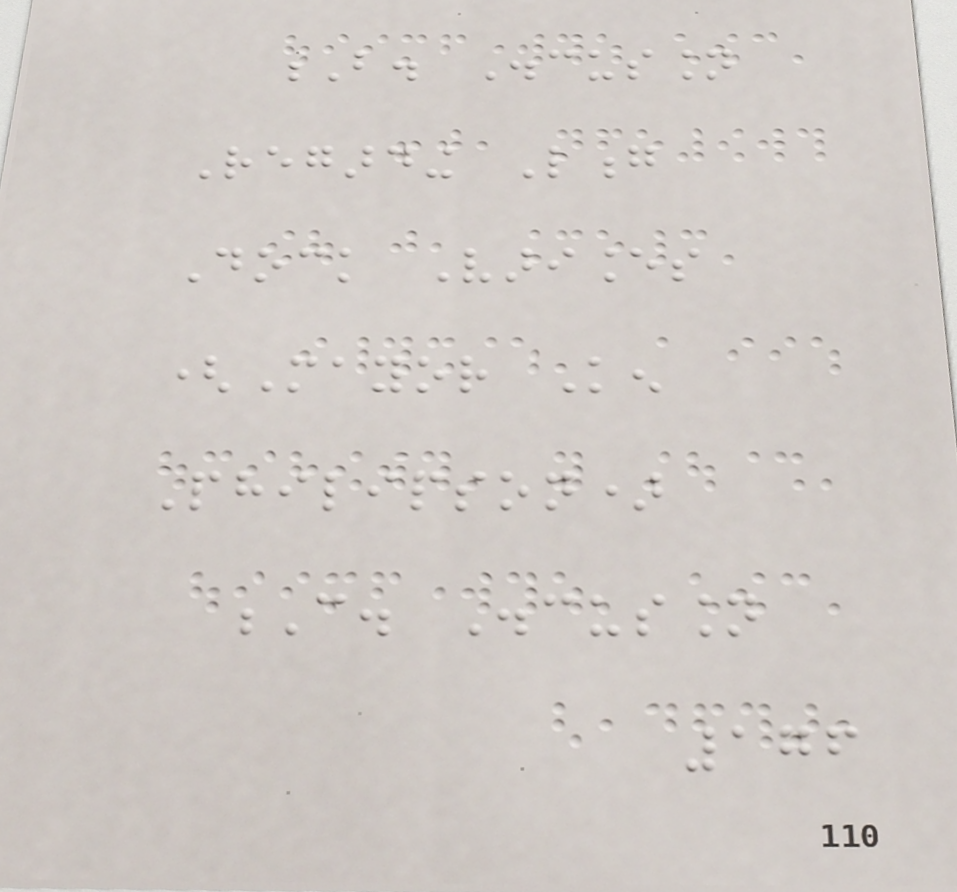B. Discussion
Regarding Long
Dock Variances
(Mayor Ken
Philipson)
C. Discussion
176
